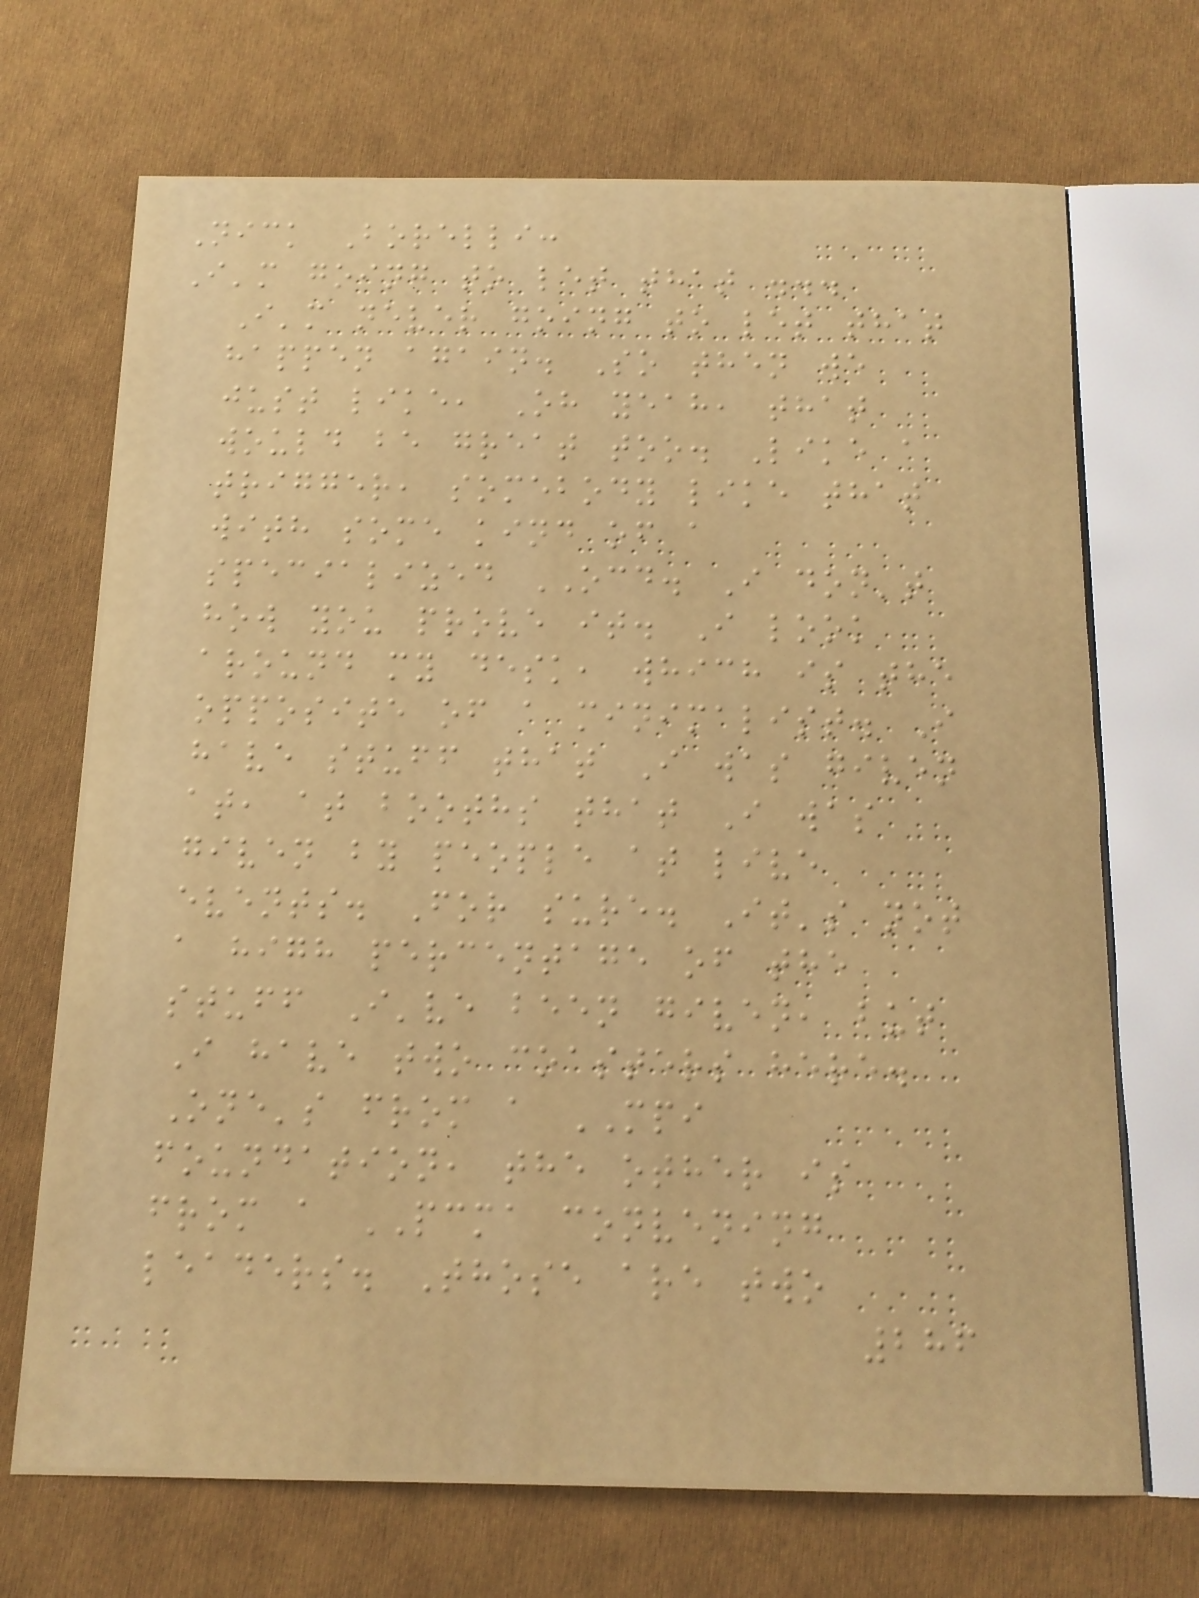Nick Borelli:
I'm going to let that ...
I'm never going to let that
happen again. So then we
just like, Oh yeah, that
would be great too. Like a
trigger, somebody like that
with some kind of a
specialized OCD. I don't
how you prove it. I look
around my desk, which is the
opposite of a minimalist. I
have stuff that I was given
at, at booths that I was
given by people at live
events. For sure. It's not
a high percentage of the
stuff I've been given, but
I have two coasters here.
One's from a MPI
foundation, the other is
from a PCMA convening
leaders. Those are two
286
